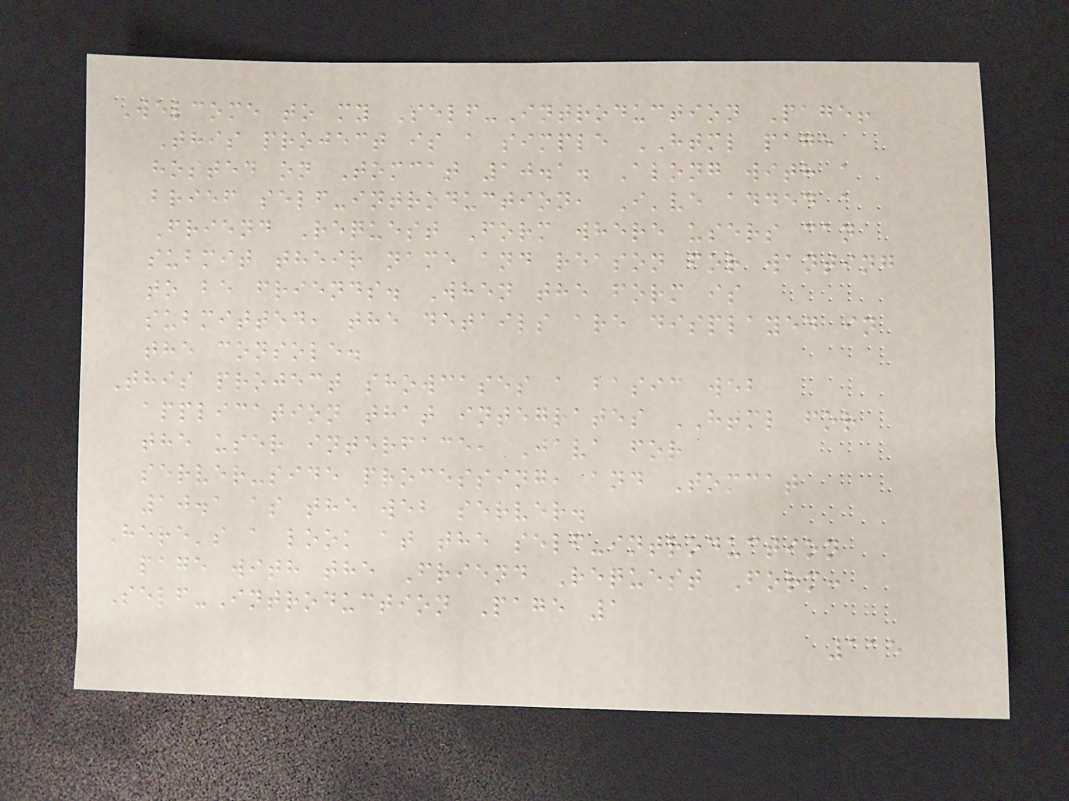Welcome to my Self-Introduction Page!
This project is a simple HTML page
hosted on Tomcat 10.1. Along with a
brief self-introduction, I've added a
Friend Request Form where users can
submit their name and reason for wanting
to be friends. When the form is
submitted, the details are displayed in
the console.
This project showcases a basic web
application that integrates HTML for
the user interface, Java for
server-side processing, and Tomcat
10.1 as the web server.
Here's a look at the self-introduction
page with the Friend Request Form:
Self-Introduction Page 1
115
